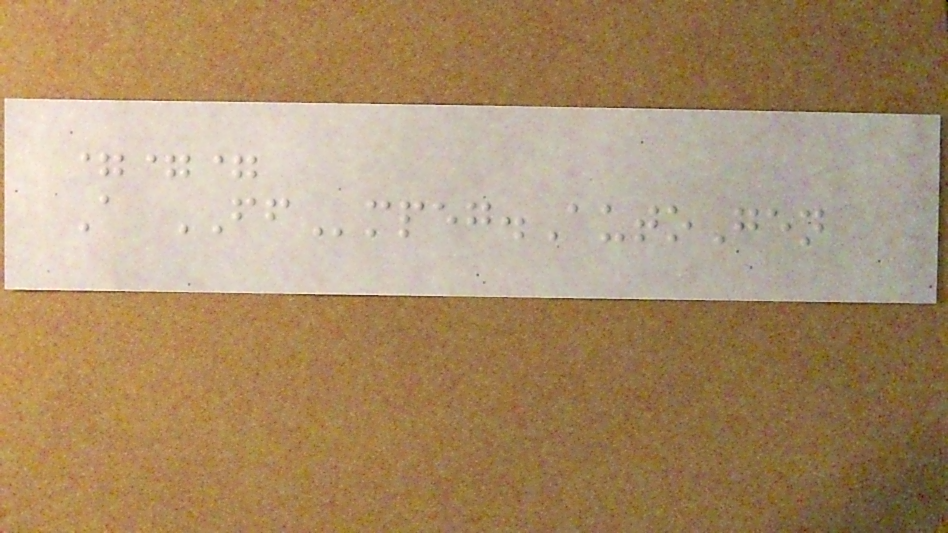===
A FFmpeg.AutoGen
